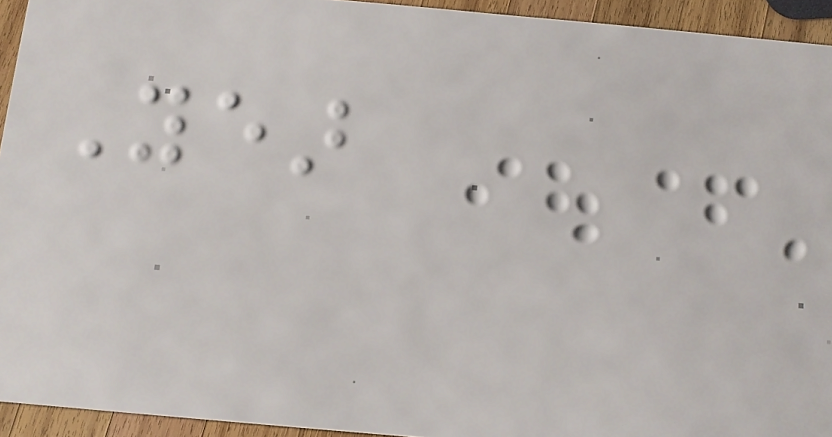Year
